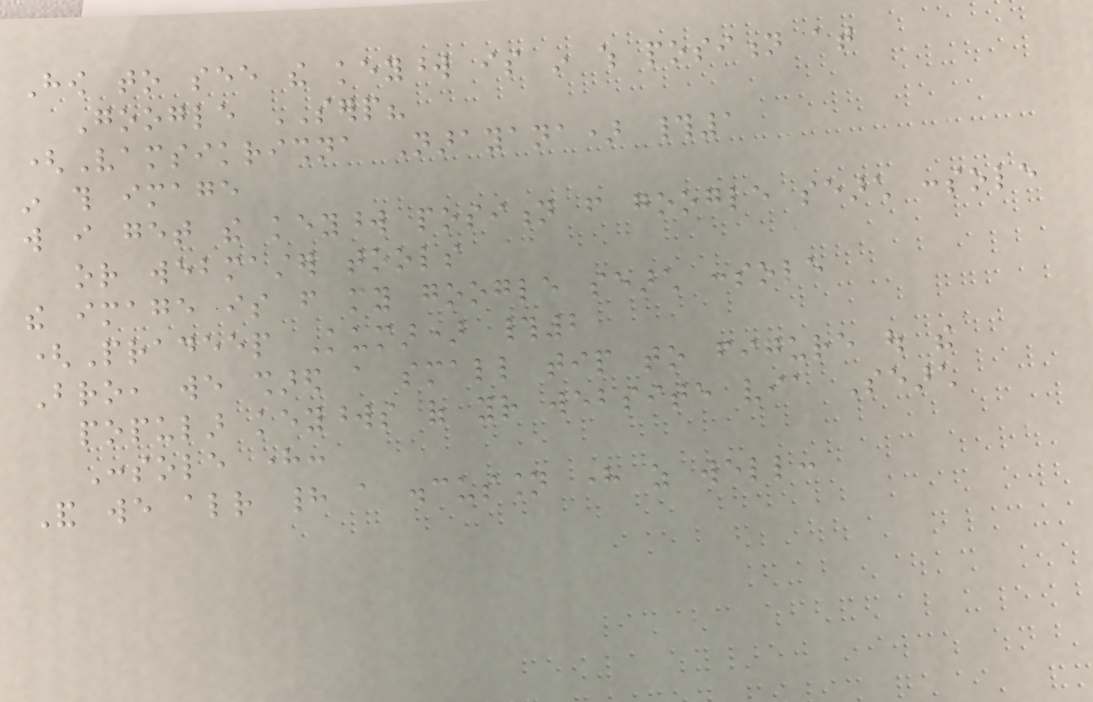How to see the keyword is in which position at
Google SERP?
(Vamsikrishna Narayana) #1
in this image
will i get the keyword position from google search console
or webmaster tools
the image is from my google search console
(Pradeep Kumar) #2
Bro, we shared a small tip to figure out the
popular keywords of your website via Search
Console here:
And we already had a discussion here as well:
